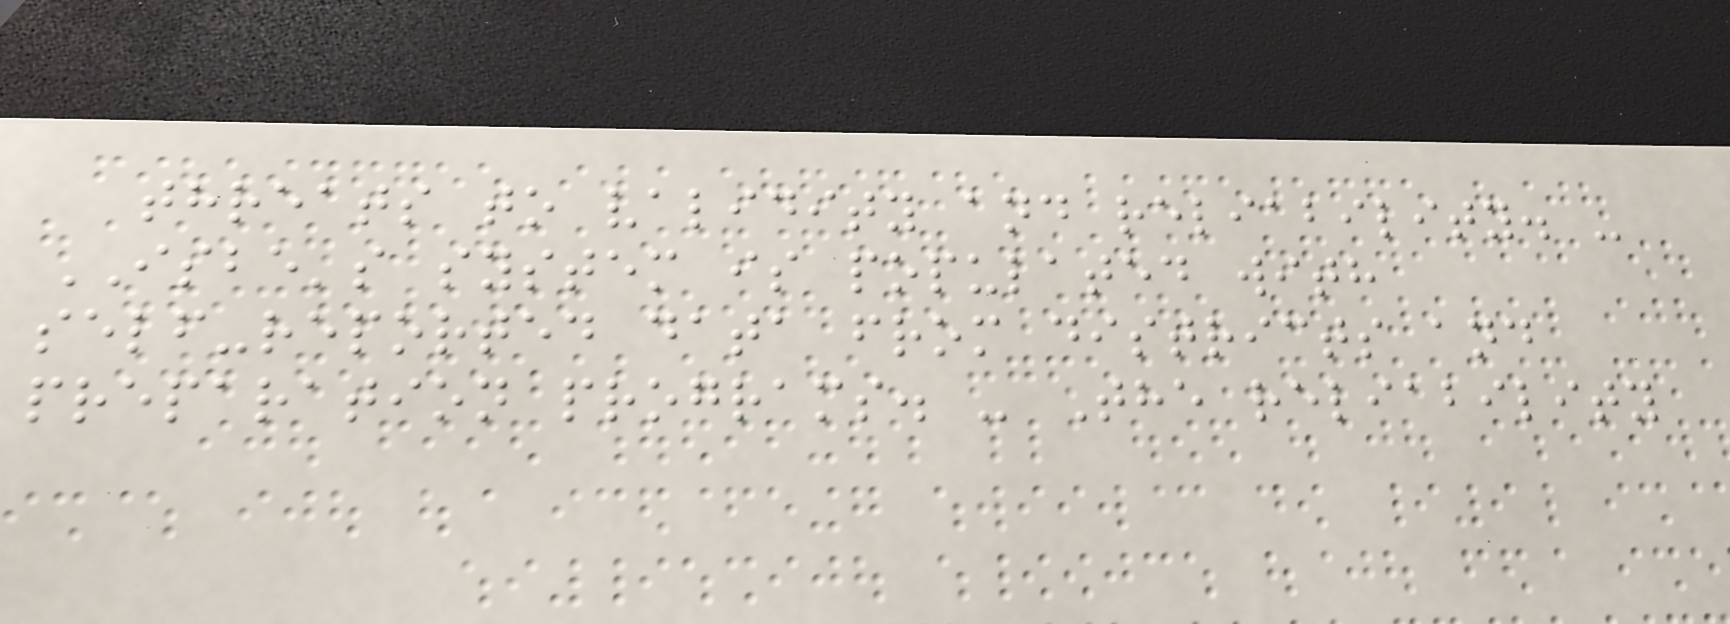threats to validity and reliability. -
ISBE's system is populated with
self-reported data from districts and
preparation programs. - The reliability
